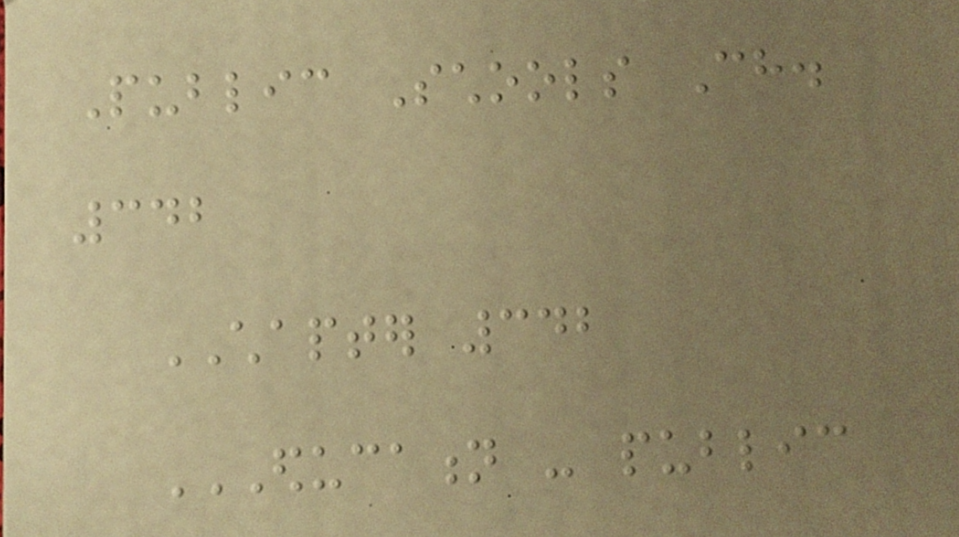Public Schools Ch.
342
CHAPTER 342
EDUCATION - PUBLIC
